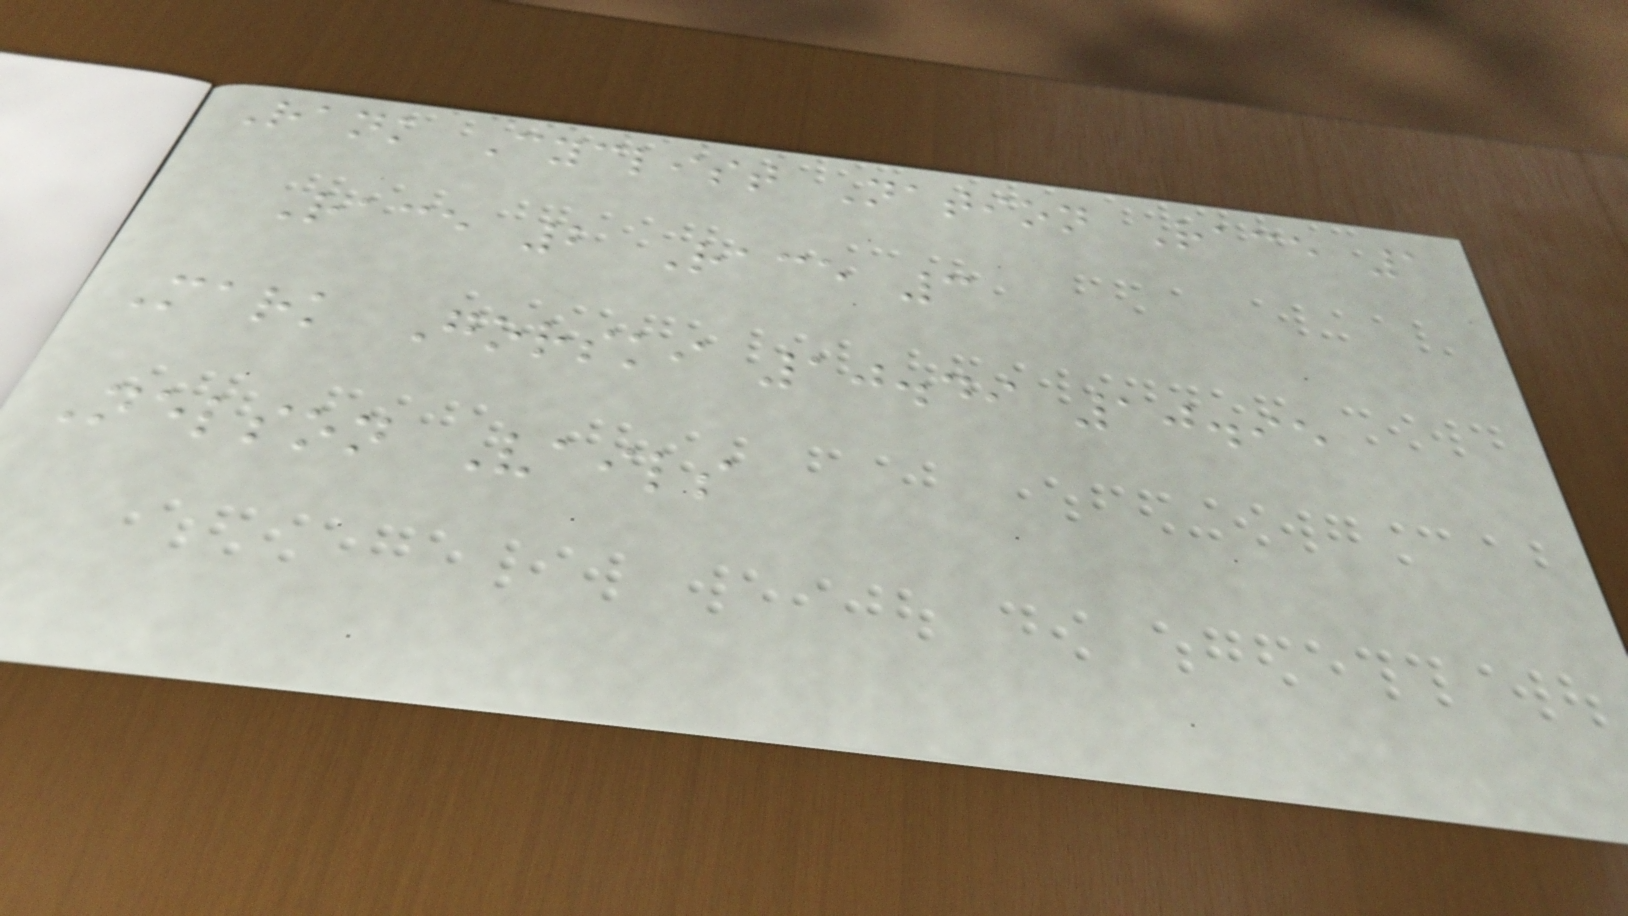Rank Cyclist Nation Race 1
Race 2 Race 3
Mark Gorski 10.49 10.95
Nelson Vails
